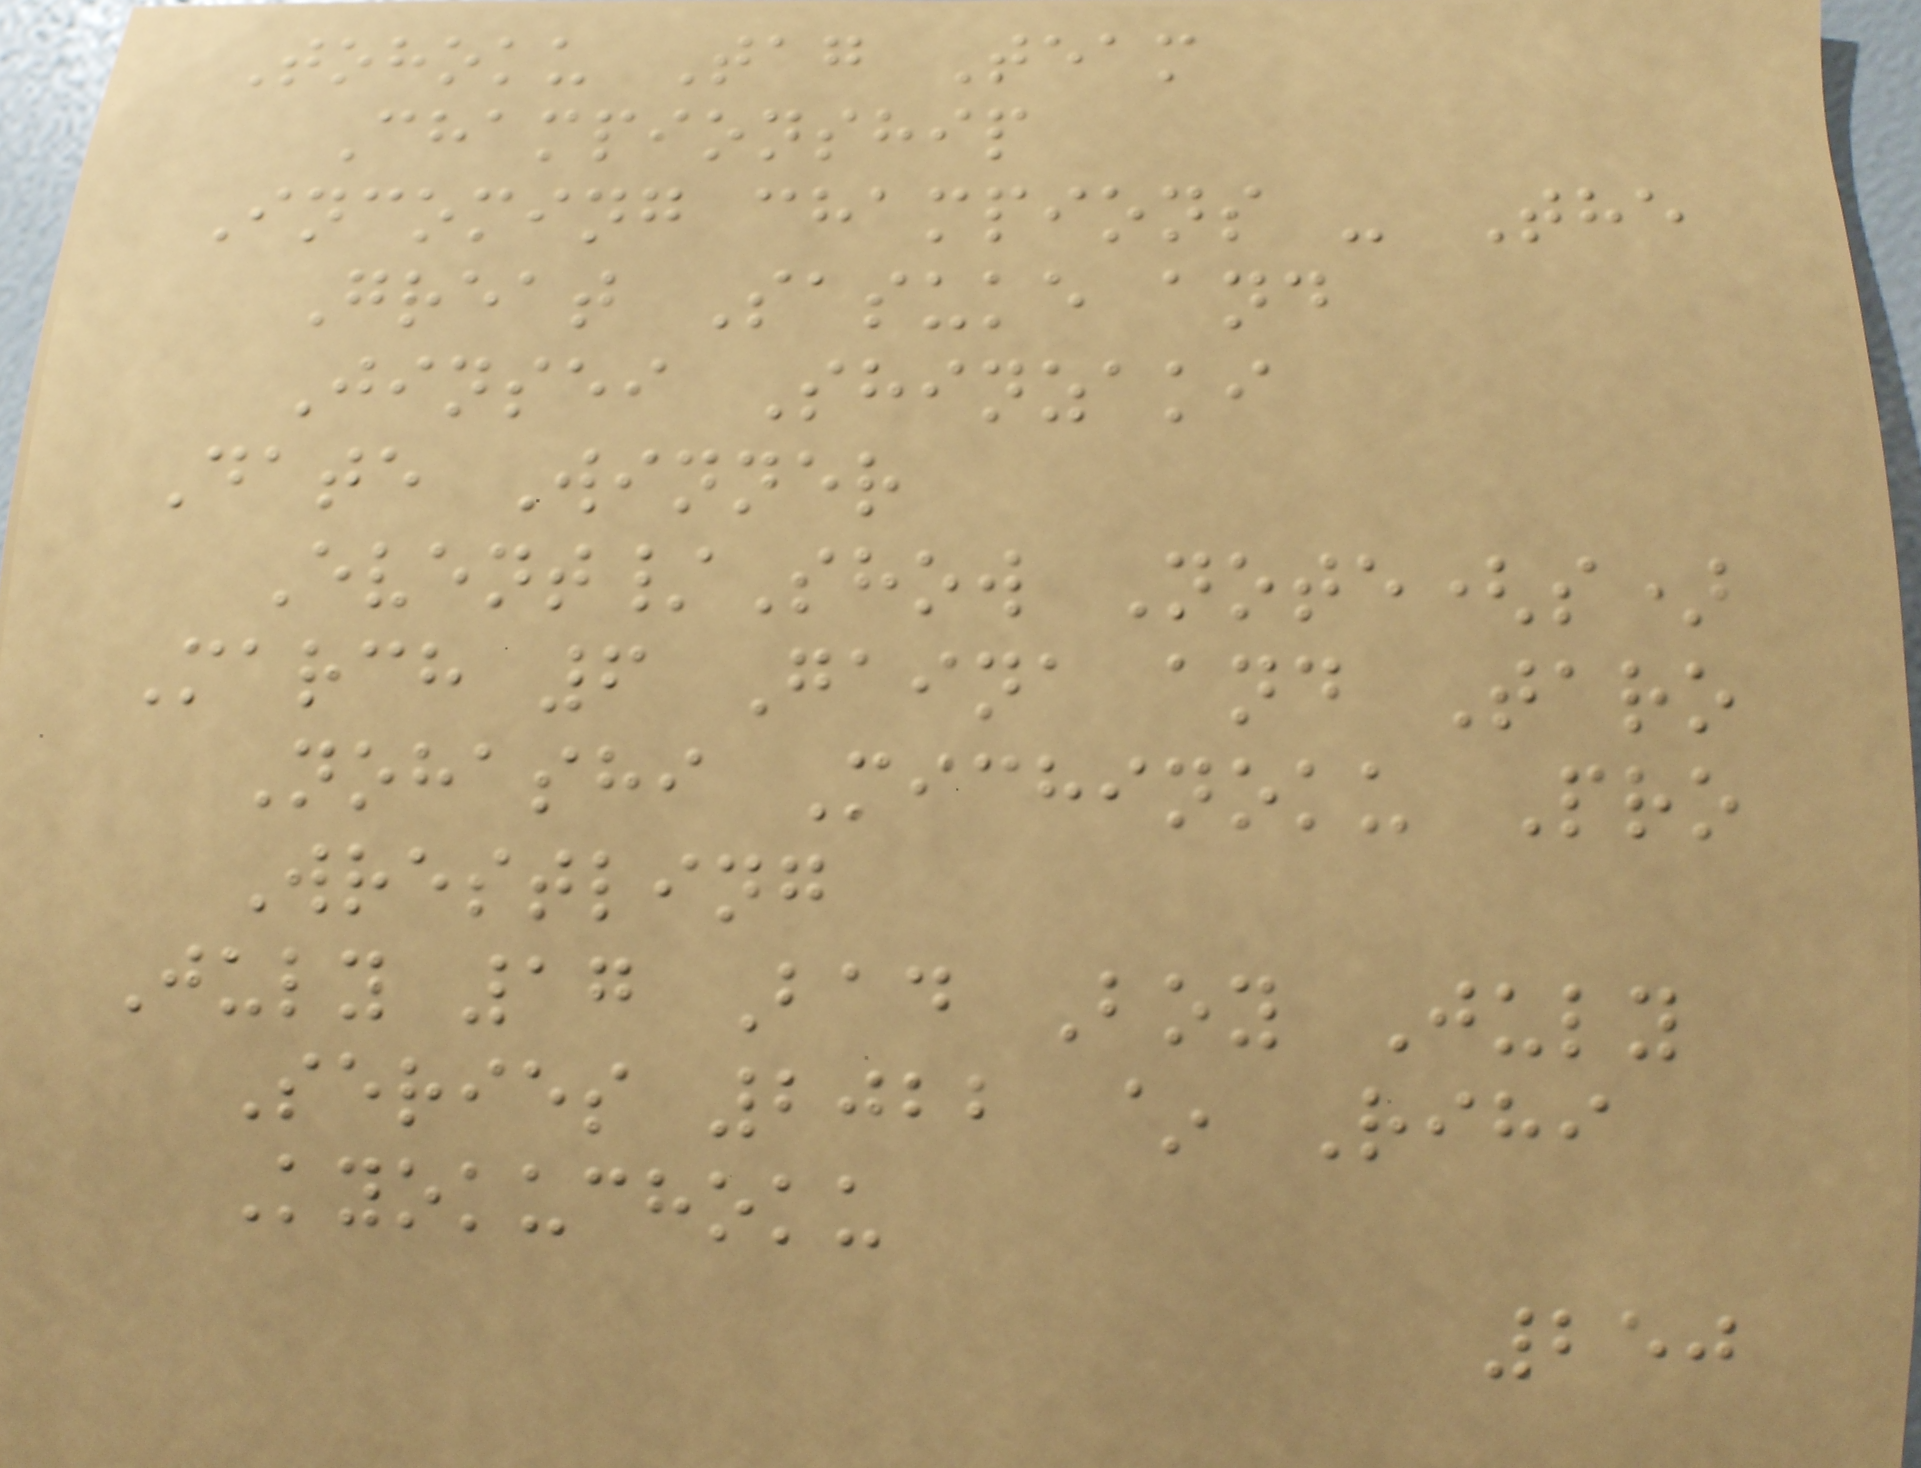Tohoku Tag Team
Championship
Incoming champions - The
Great Sasuke and
Jinsei Shinzaki
Date Winner
Event/Show Note(s)
March 6 Gaina and Taro
Nohashi Michinoku Pro
Wrestling
July 17 Bad Boy July
Series 2022 ~ Rihi
Kyokuchoku
250
